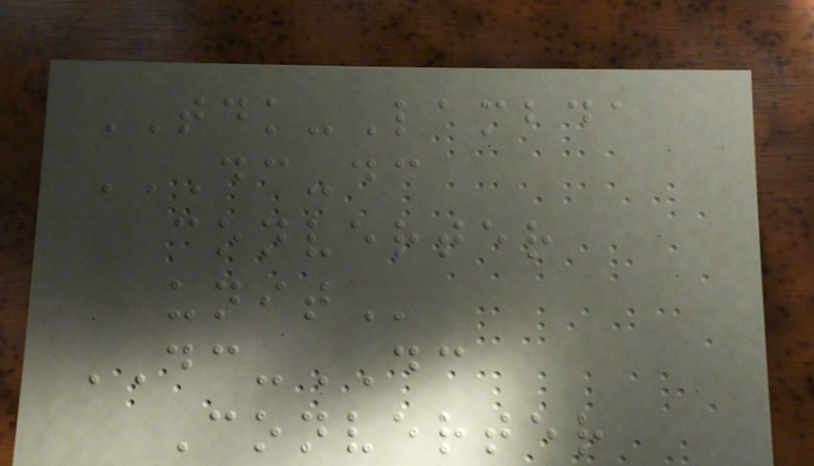TDK-Lambda
DC-DC
CONVERTER
UNIT
DC-DC
Converter
